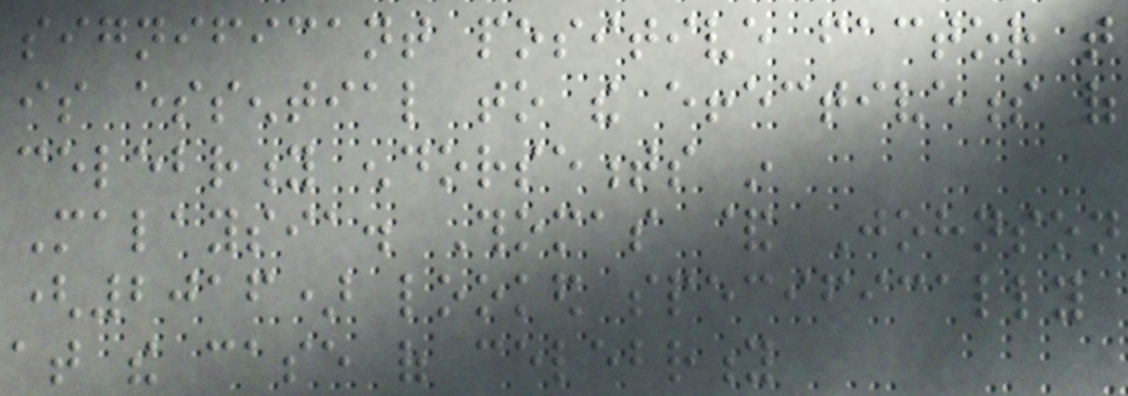significant positive factor that
is essential to the effectiveness of
celebrity endorsements in
Malaysia. Thomas & Johnson
(2016) looked specifically
at the case of celebrity
